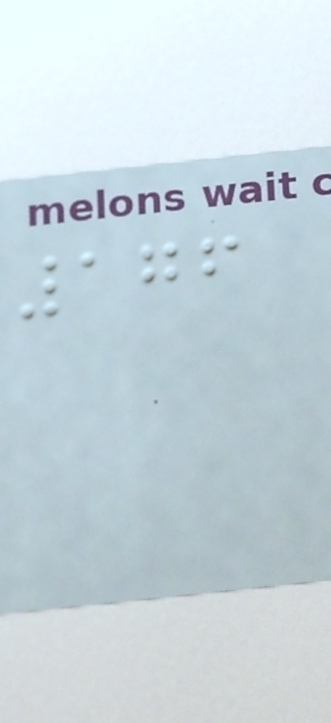176
